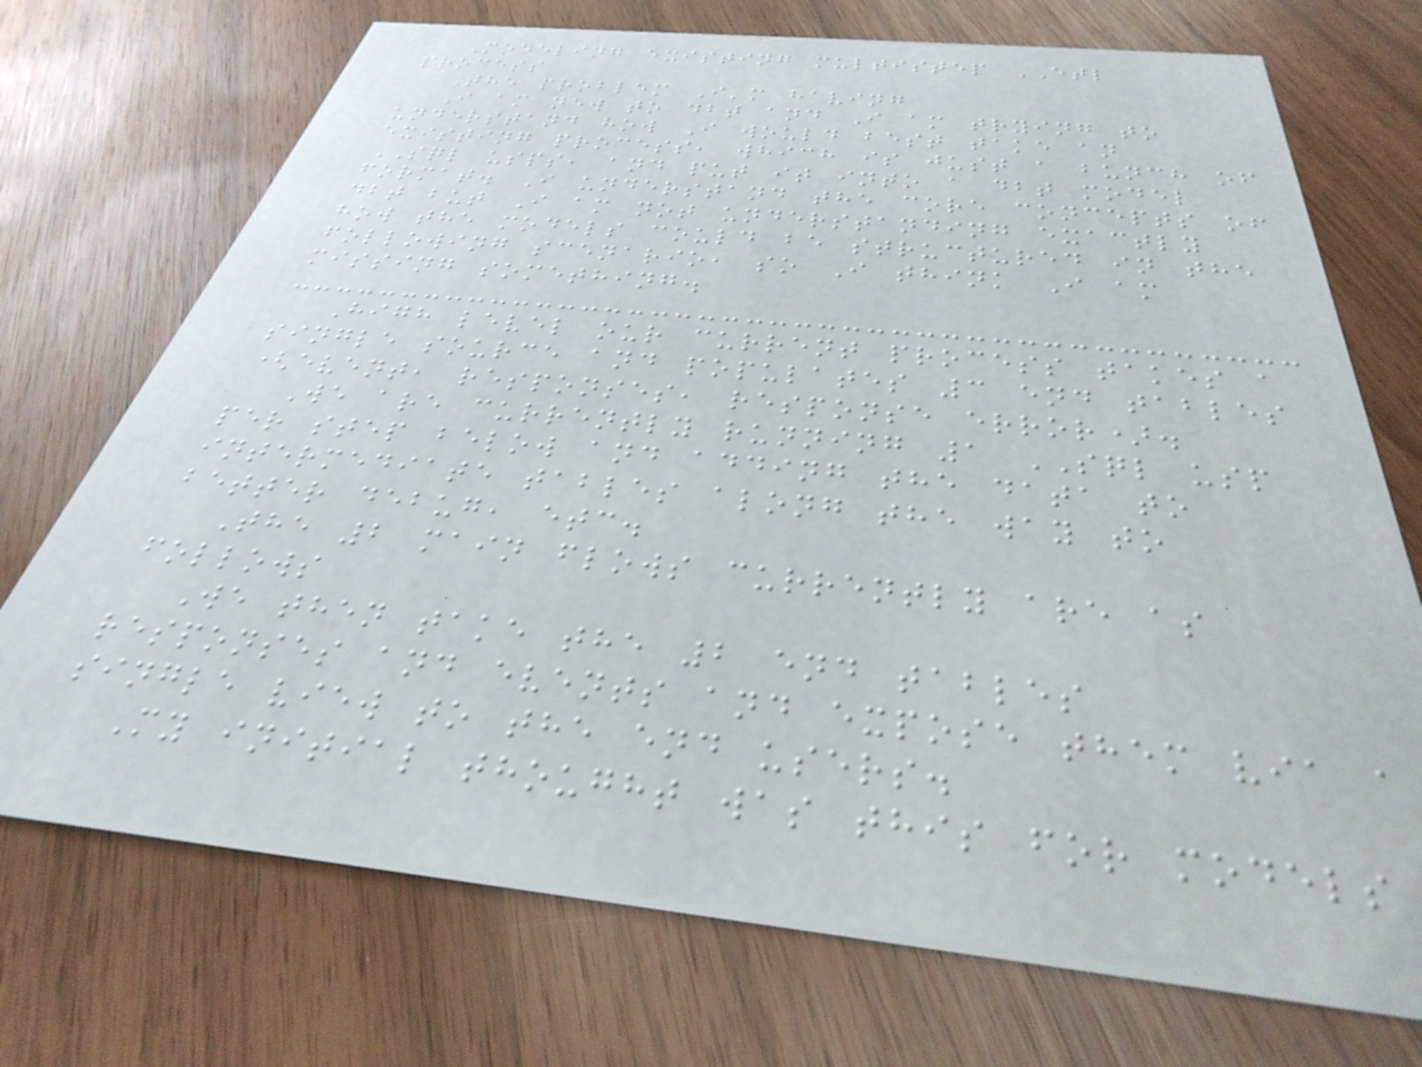Modeling existing multistep ETL
process
The problem I'm having
I am new to dbt and I am trying to
understand how I would best take an
existing process, which is just a bunch of
SQL usps, and put it into a dbt model
format. I understand the core concepts of
dbt but I am not understanding exactly
how the models could be structured in the
following scenario, so I think I am
missing something.
High level our current process takes a
single source and populates 3 end tables
(event, responses, response error).
We are currently running 1 SQL usp
per step below and adding the data to
intermediate tables along the way to
better debug, etc.
The 2 main flows currently are as
follows
We then take the 2 end tables
responses and events and expose them via a
single view to the end users.
My initial thought was this for models
